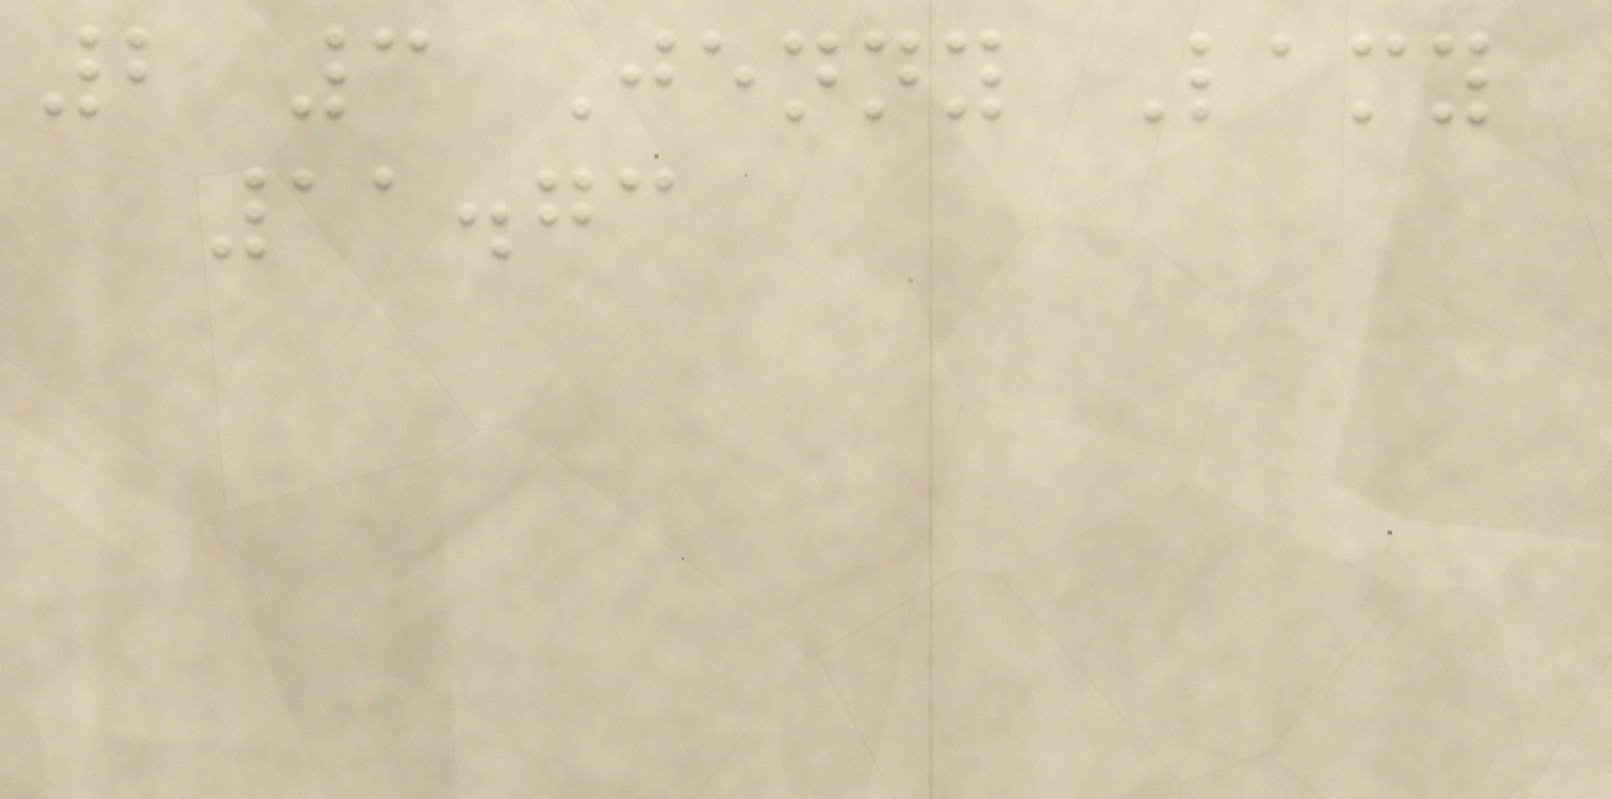2 3 Jenny Lamy
11.73
